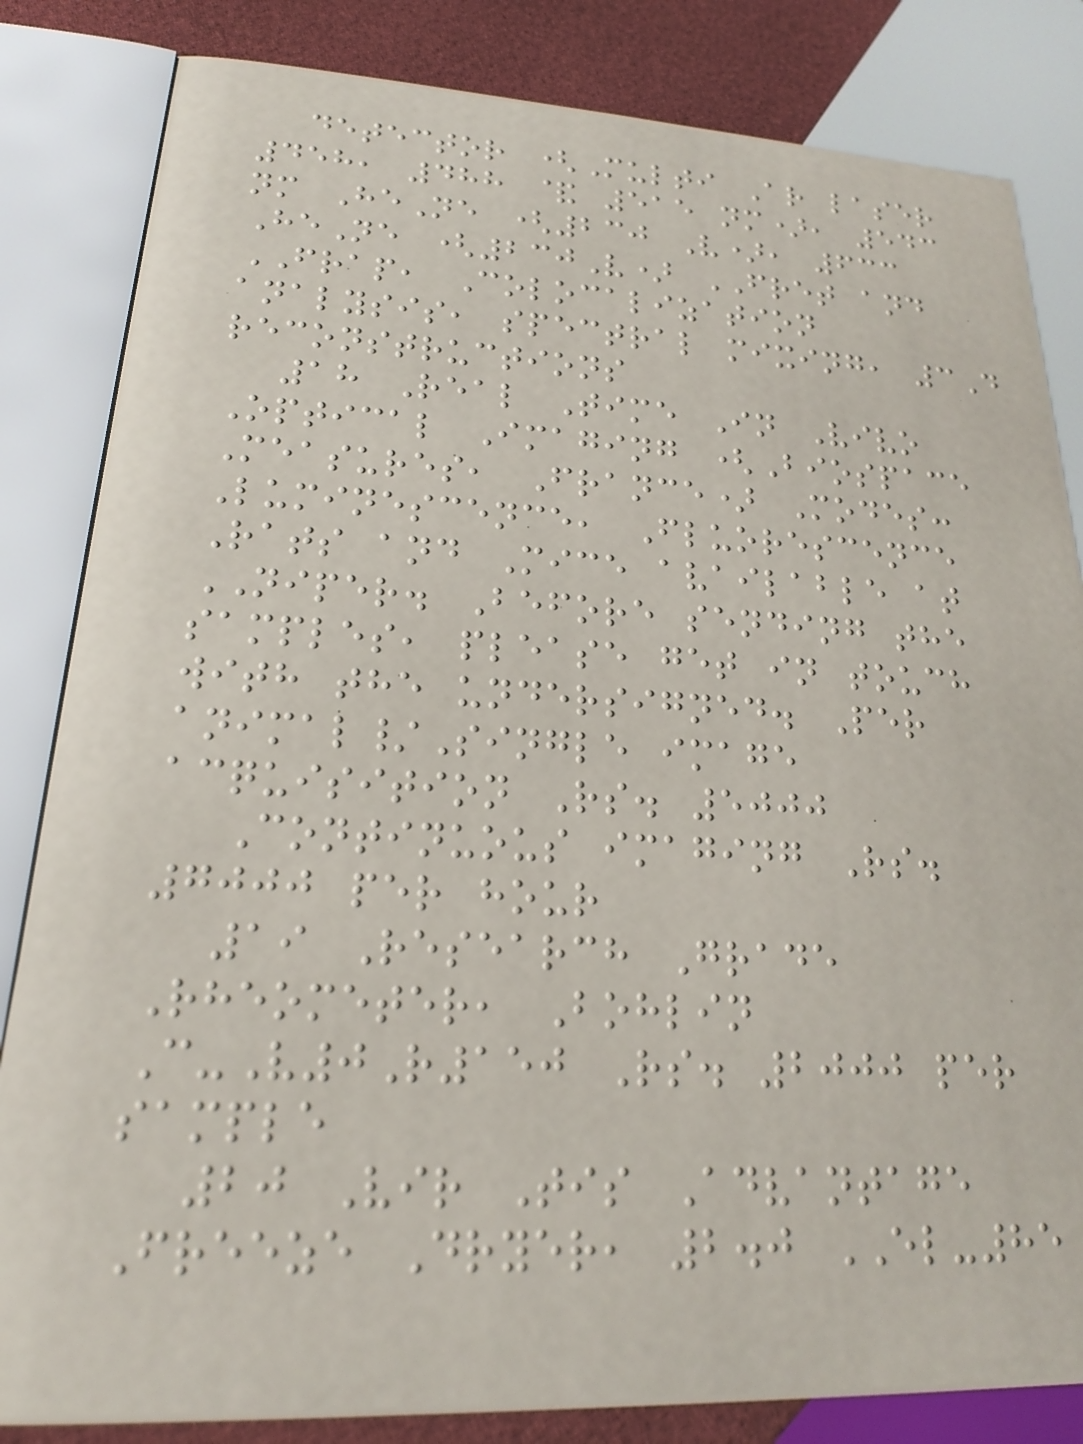detector (Multi Ar laser
458, 488 & 515 nm), 543
nm HeNe (230 V), 633
HeNe (230V) FRET and
FRAP, Colocalization
analysis, spectral mixing, 3D
reconstructions
18 Real Time In Vivo
Optical Imaging (Biospace
Measures, France) Modes:
Luminescence, Fluorescence
Rats and Mice available at
NIPER. Before sending the
samples, please get in touch
with the undersigned. Per
animal/Single image
acquisition Rs. 5000
Continuous imaging Rs.
7000 per hour
19 Research Grade
Rheometer, Bohlin
C-V0R150 Rs. 2000 per
sample
20 Vir Tis Advantage
Freeze Dryer, 2.0 EL-85
